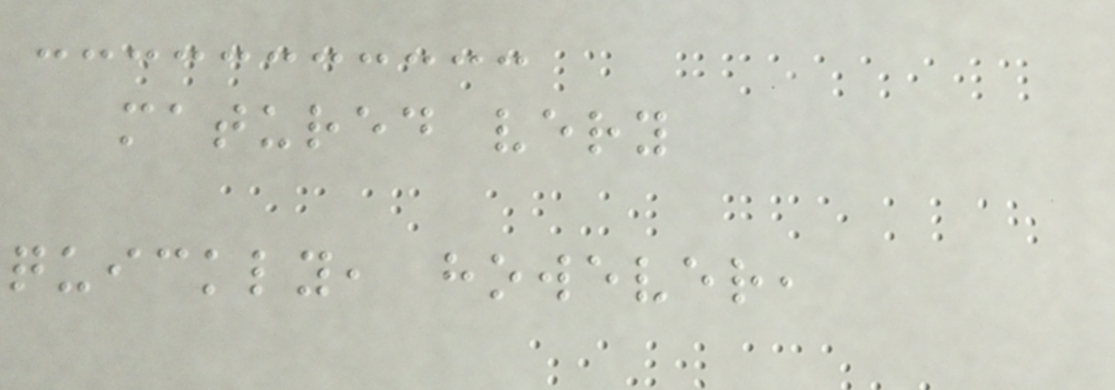matured very
quickly, however,
